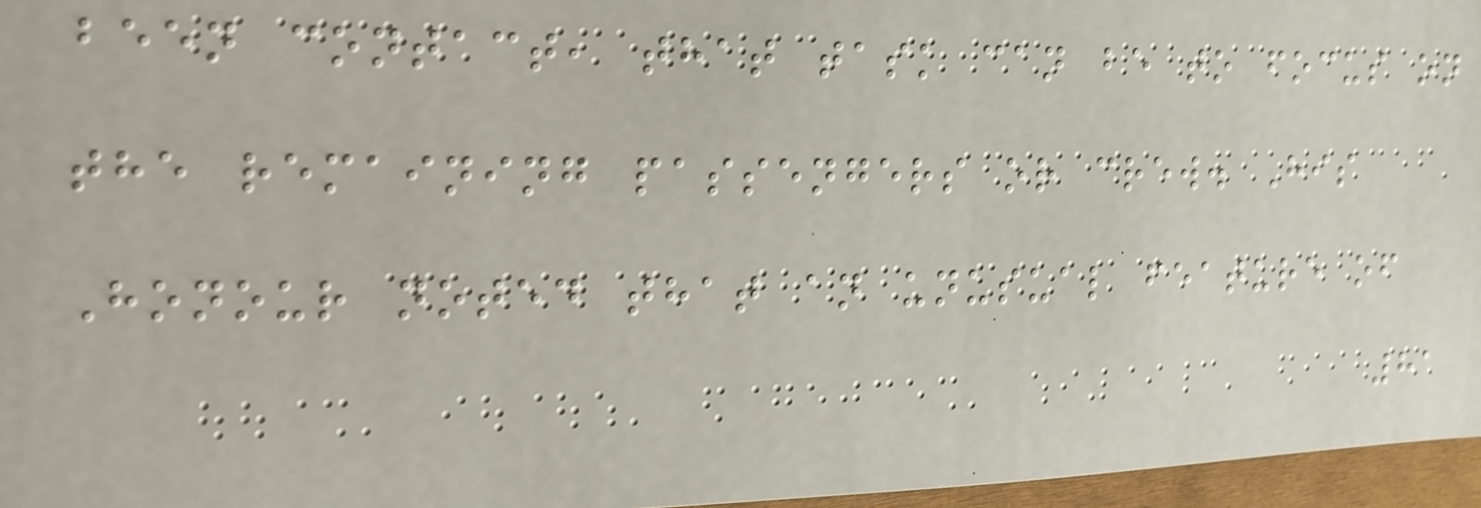been contact, that task can be to focus on
the remaining passengers or crew. His
Honour noted that an unusual feature of
81
